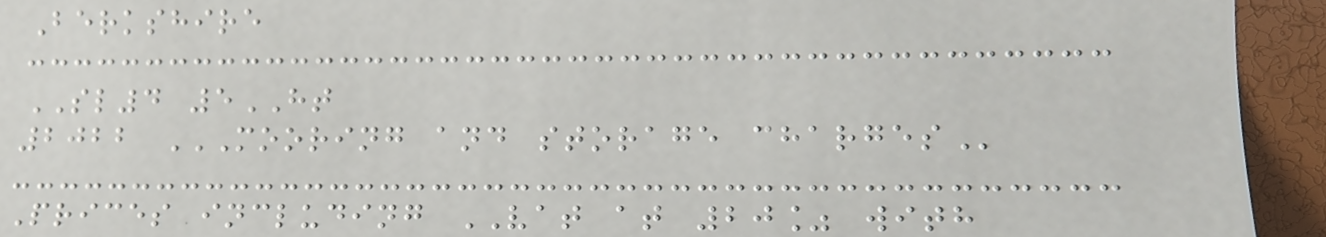Berkshire
SL4 5HT
2022 MOORING AND STORAGE CHARGES
Prices including VAT at 20% with
